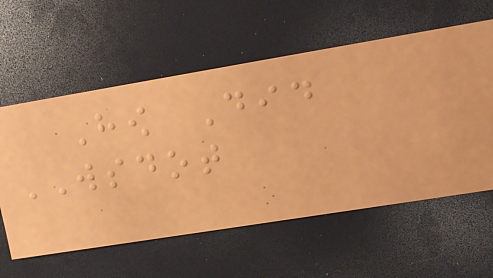How Did
WSDOT
